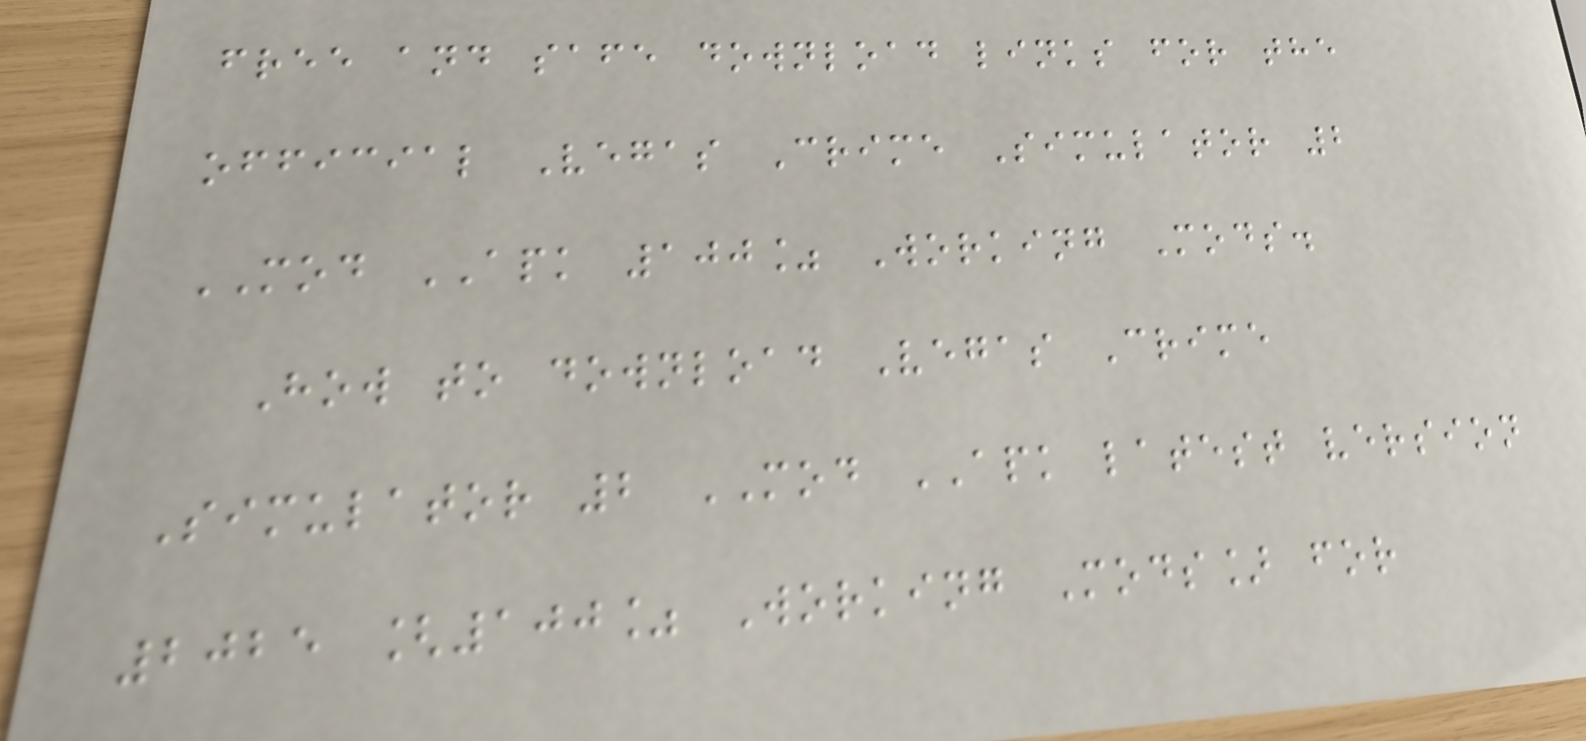free and safe download links for the
official Vegas Crime Simulator 2
MOD APK 100% Working Mods.
How to download Vegas Crime
Simulator 2 MOD APK latest version
2025 [100% Working Mods] for
